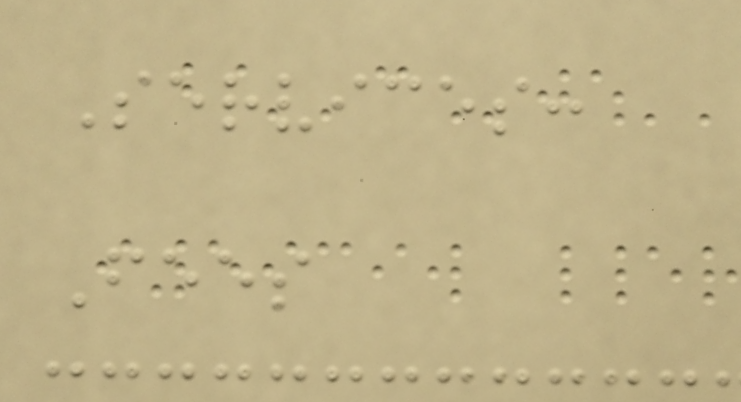Services:
Fees
